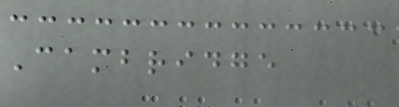Cambridge
